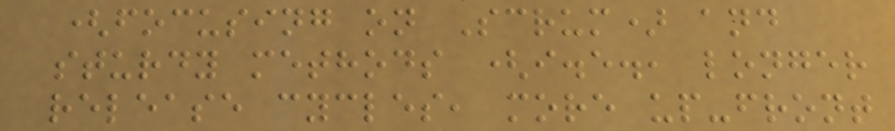(focusing on Scrum) and
sturdy methods (i.e., longer
release cycles, more up-front
